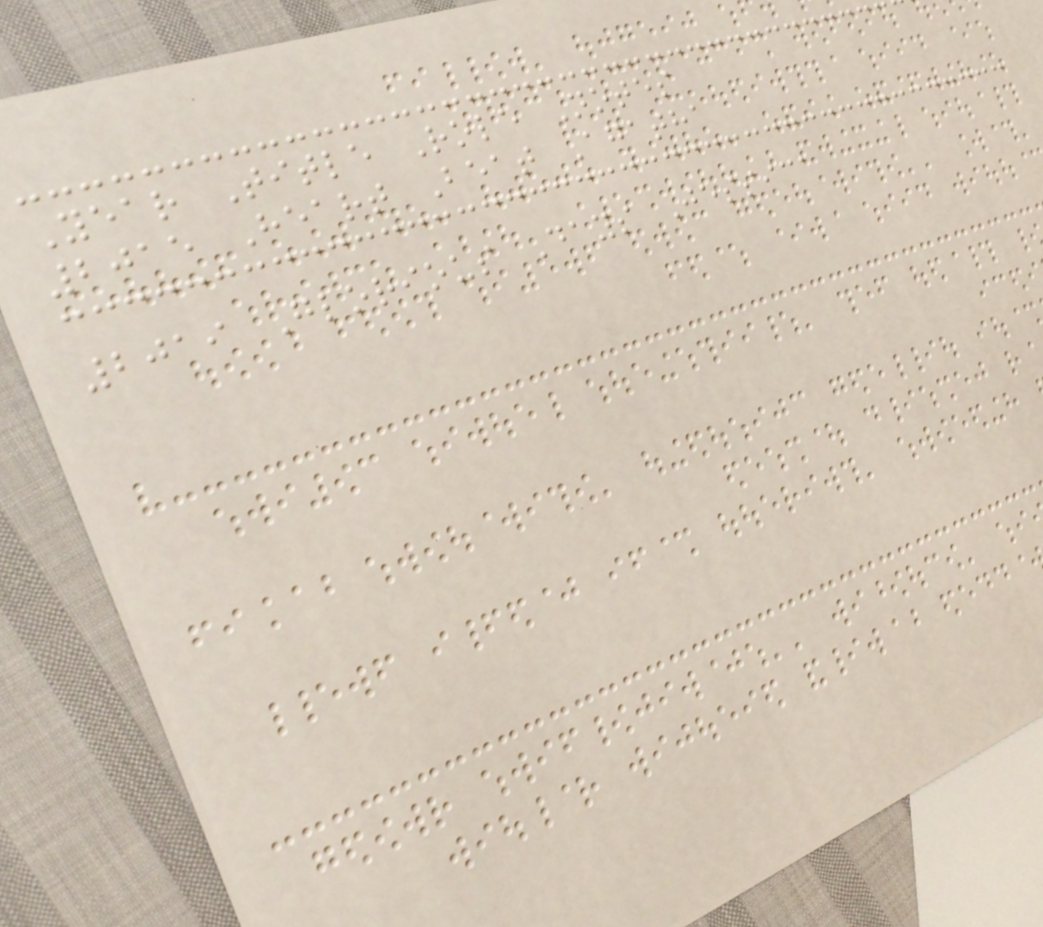Year Title Role Notes
2015 Heart Beat Agatha
2019 Glorious Days Jessica
